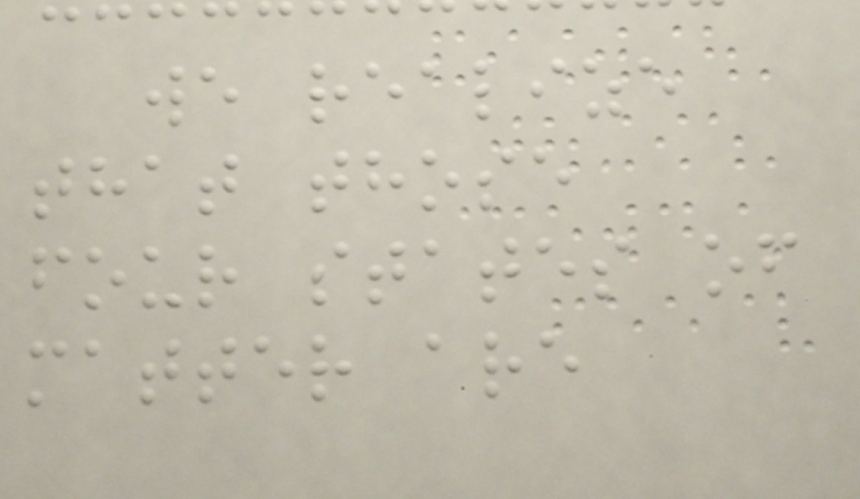we realize
that those
four states of
matter are
